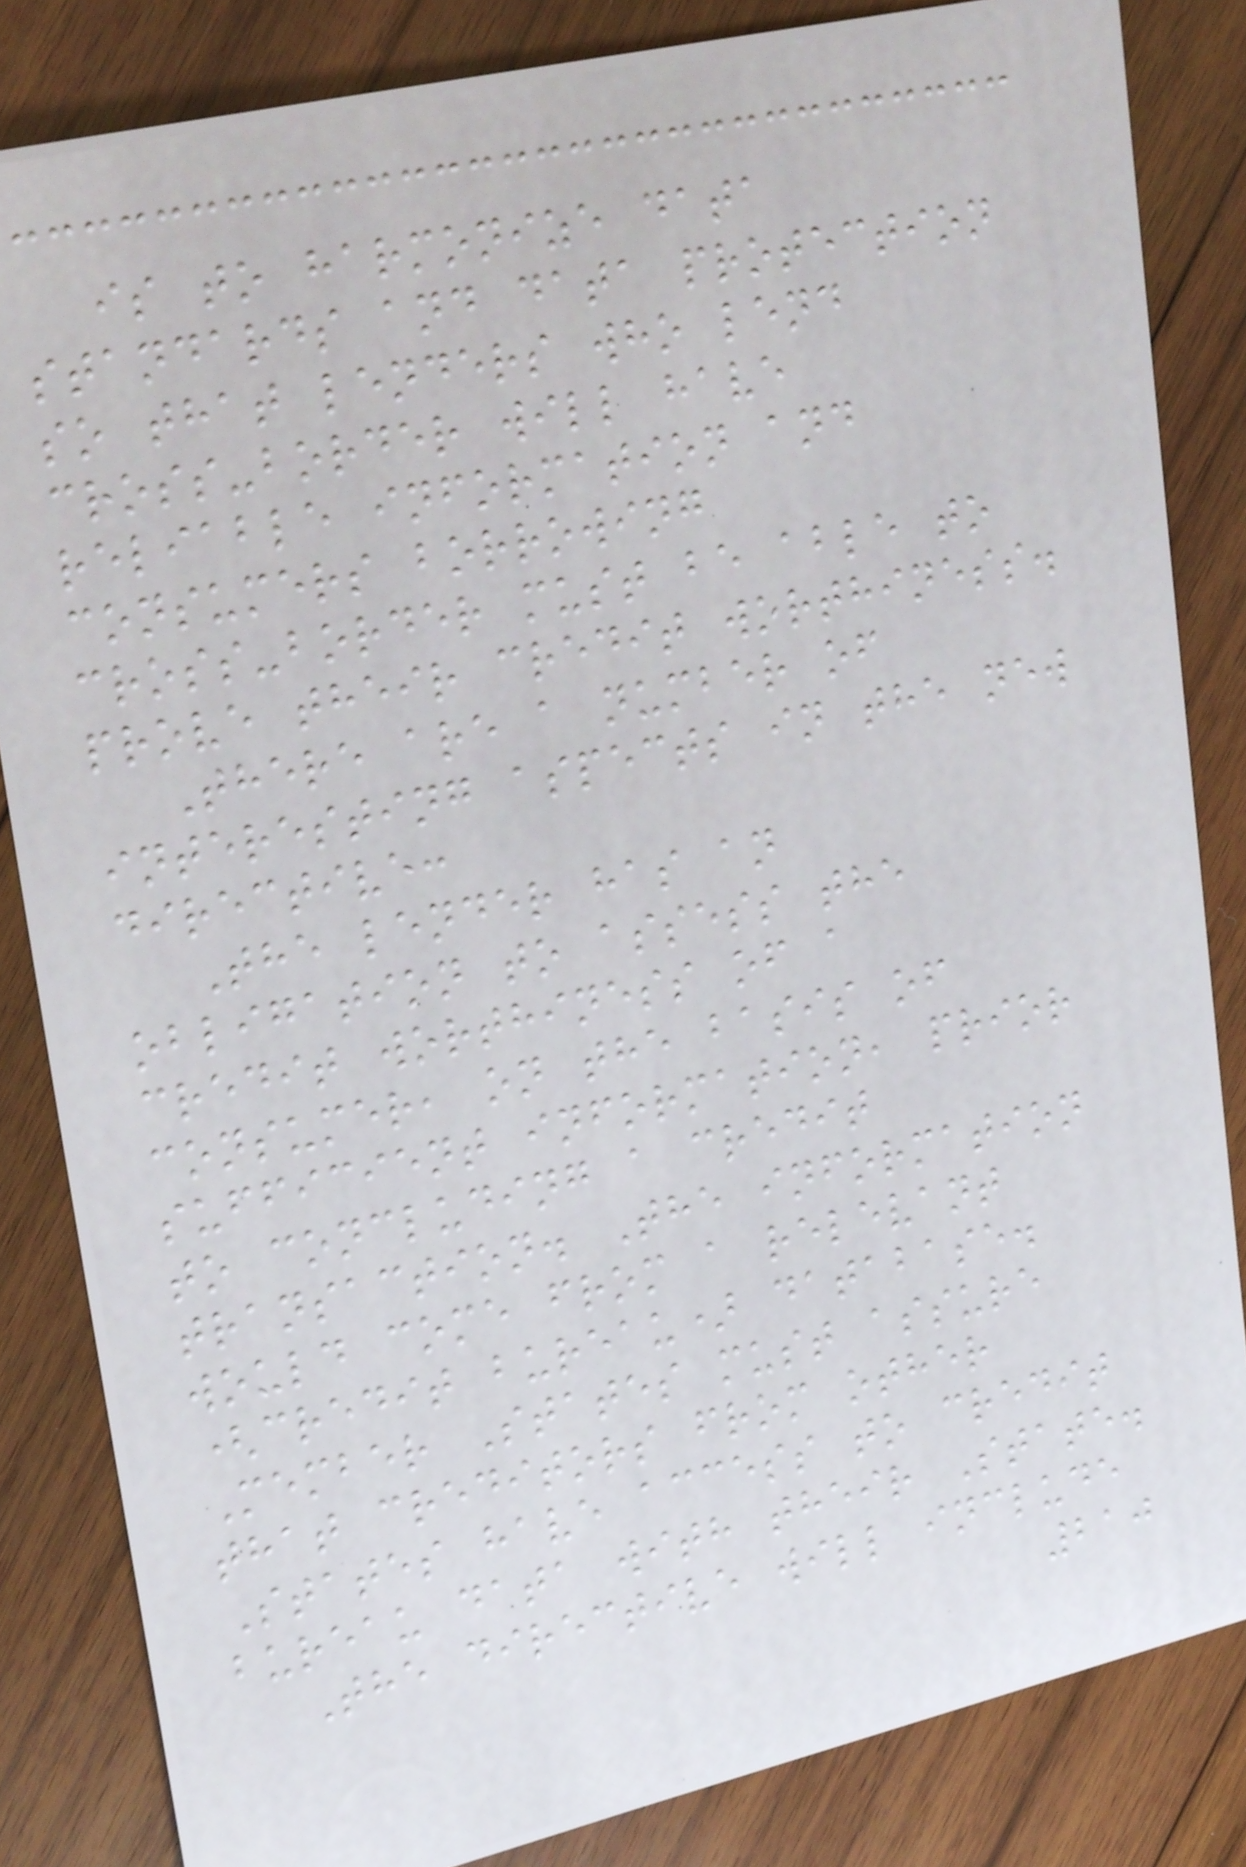is to harmonize data
standards and data protection
so that lenders who lend
cross-border will have
reliable information and
consumers borrowing
cross-border must be able to
prove their credit worthiness.
There are a number of
interesting aspects in the new
directive:
The lender has an
obligation to assess the
credit worthiness of a
consumer, on the basis of
sufficient information, prior
to concluding a credit
transaction. The information
would come from a relevant
(credit bureau) database.
Member States must assure
that creditors from other
States have access to credit
bureau data with their State.
The directive will include
210
